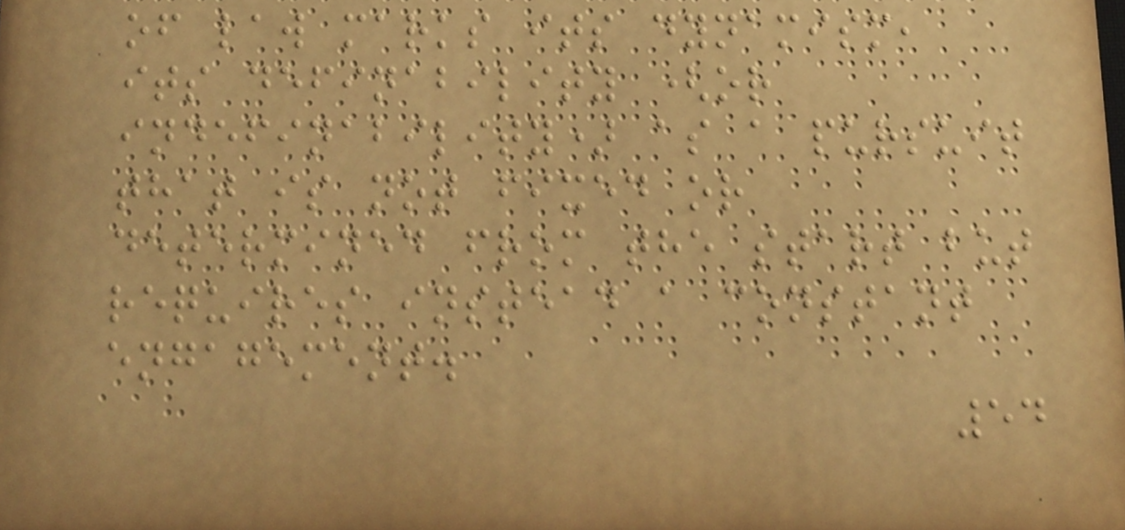of law marks its dynamism,
its definability (or
indefinability) as a pursuit
that is not fixed or
determined from the start but
requires instead a constant
engagement.
54
